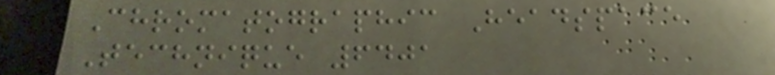Chromatographic Headspace
Technique 6401
